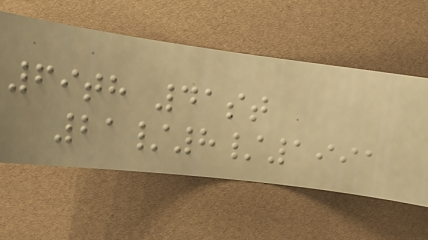69th 41st
21/8/1991
